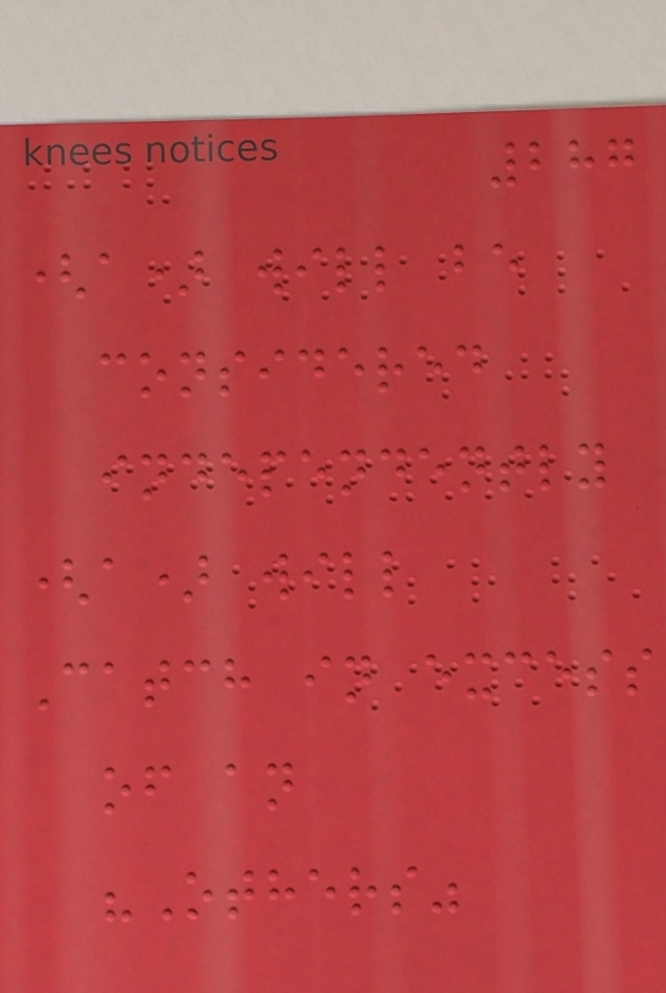287
(a) will be
considered
independently
(a) will
Catch in excess
of an
"Others"
